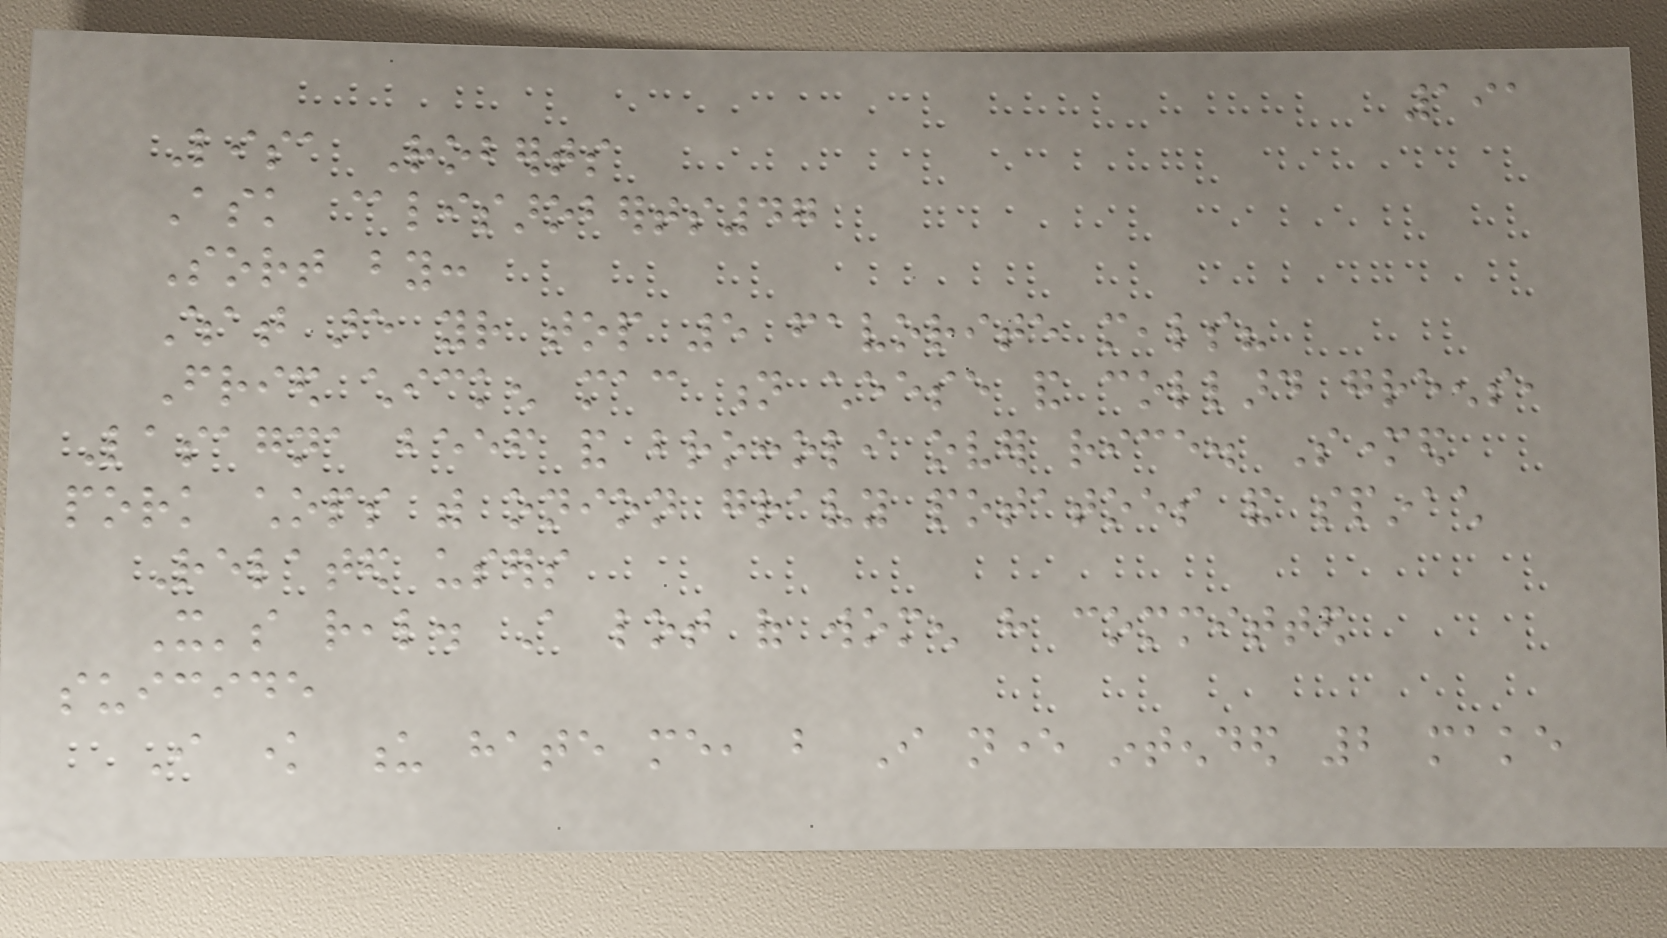191
Lisa Roberts
Ask @lisaroberts47
Sort by:
What are your top 5 favorite meals?
Fried chicken mac n cheese and collard greens,
Lasagna beef and broccoli over rice. Smothered
pork chops with onion gravy potatoes and spinach
Related users
It's real. A lot of women have committed
suicide
I know u hate me, but I never intended 2 make
